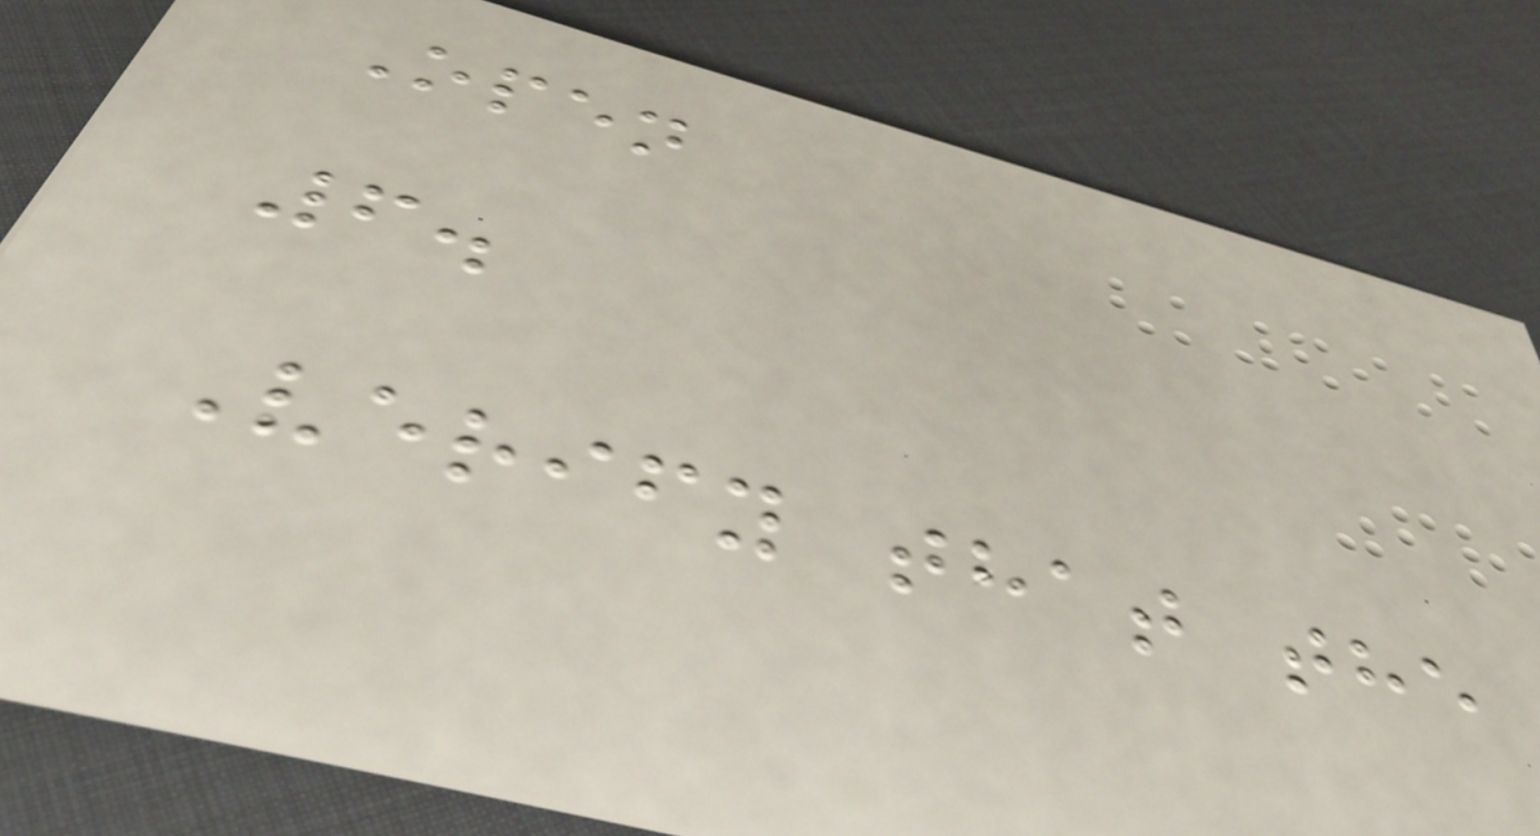Open
6.
Verify that the
